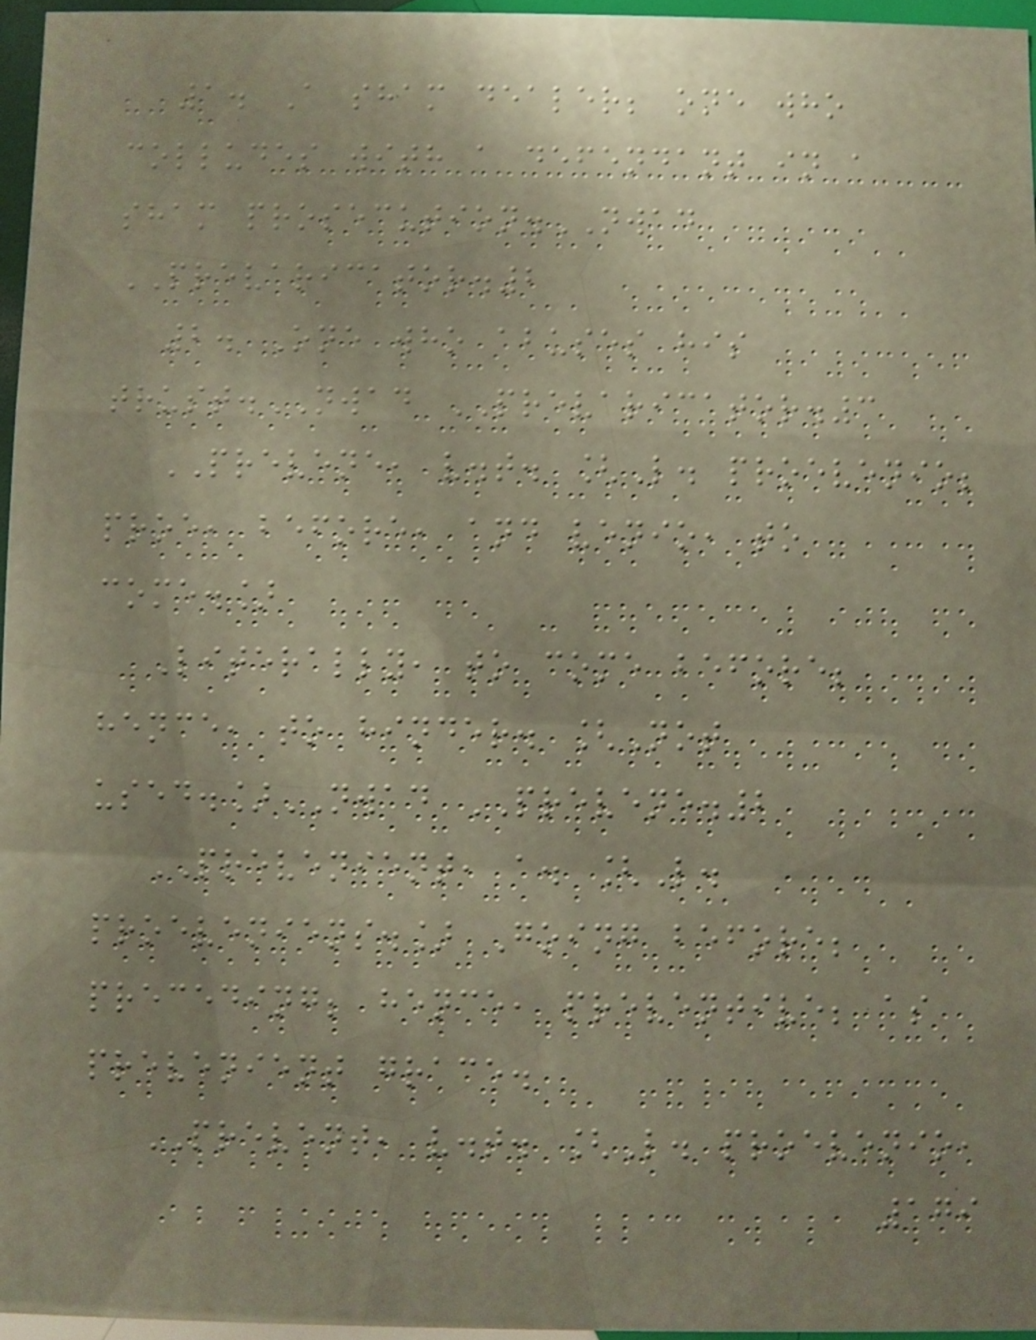1. A sham dealer; one who
colludes with a defendant in a
sham prosecution.NWAD
PREVARICATOR.2
2. One who abuses his
trust.NWAD PREVARICATOR.3
PREVENE, v.t. [L. proevenio;
proe, before, and venio, to
come.]
Literally, to come before;
hence, to hinder. [Not
used.]NWAD PREVENE.2
PREVENIENT, a. [L.
proeveniens.] Going before;
preceding; hence, preventive; as
prevenient grace.
PREVENT, v.t. [L. proevenio,
179
